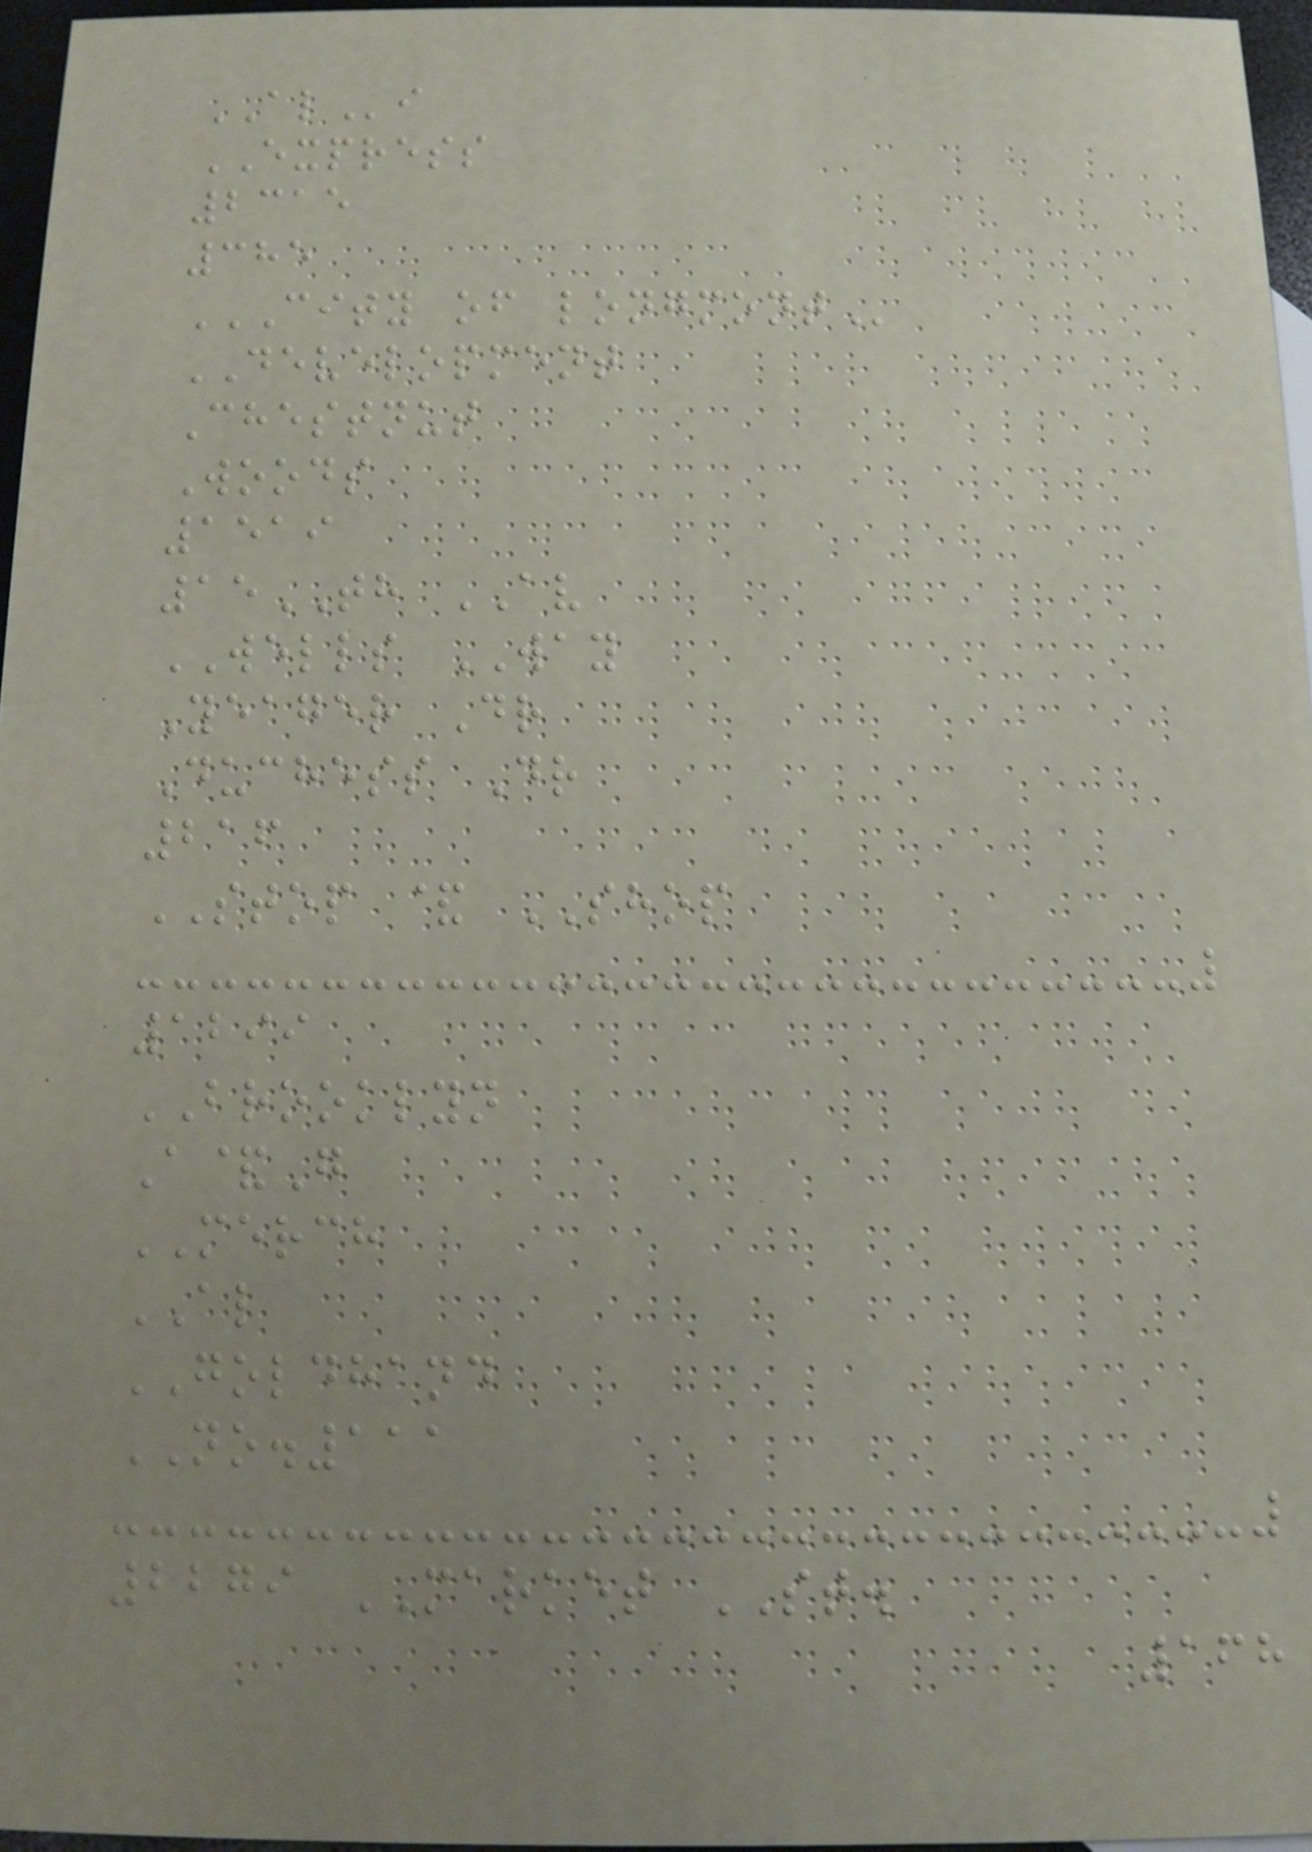ALi
EXPRESS
2315
385
CITY OF LONGMONT
DEVELOPMENT
Chestnut
Woods
1519
15TH AV
WELLS WAY
Yeager Dr
Duchess Dr
216
STOP & SHOP
1299
BROOKLYN
A&G
MERCH
AL
GOLDHAND
NO.111
2279 MARKET ST.
168
